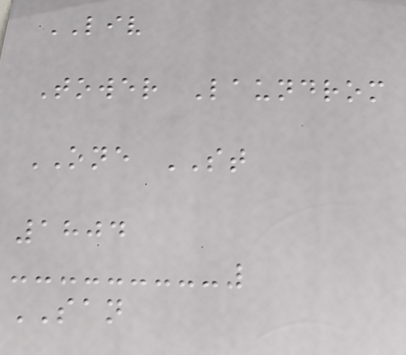LIV
Tower Laundrom
ONE ST
1804
SAN
